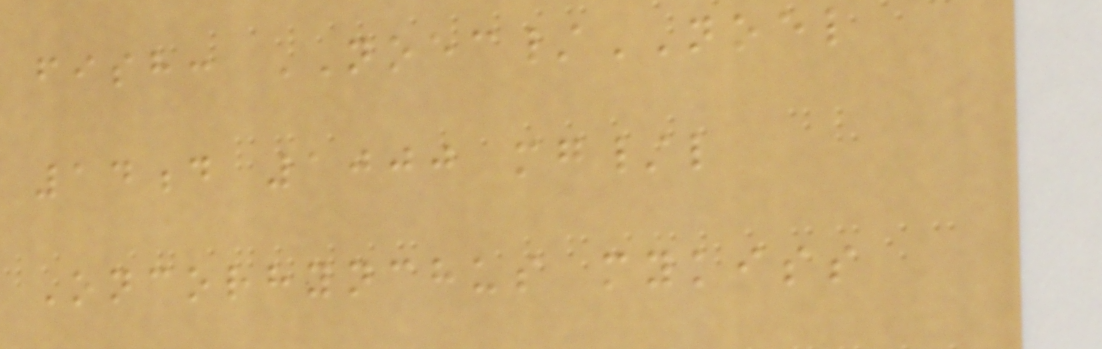fish: NOEC/NOEL
14d 1000 mg/l
Oncorhynchus mykiss
